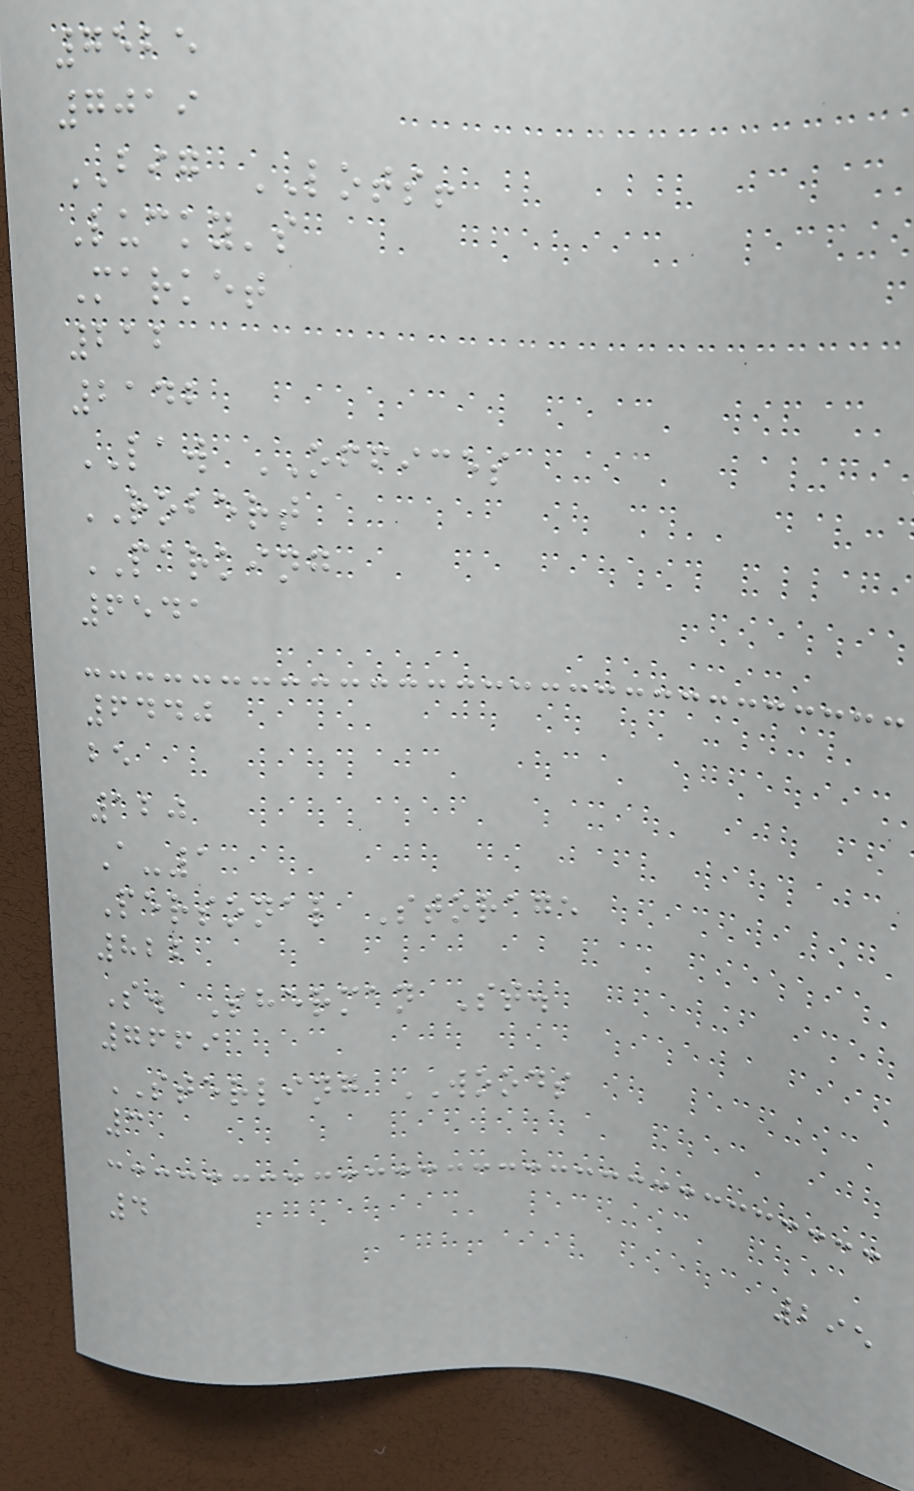7525
7019
BIG LOTS!
Lucky's
Market
212
2142
LAW OFFICES
ROBERT
PARKING
6541
6440
be
120
A-1
Personal Storage
822
S. Sherman St.
7669
STERLING WOODS
3
4
295
